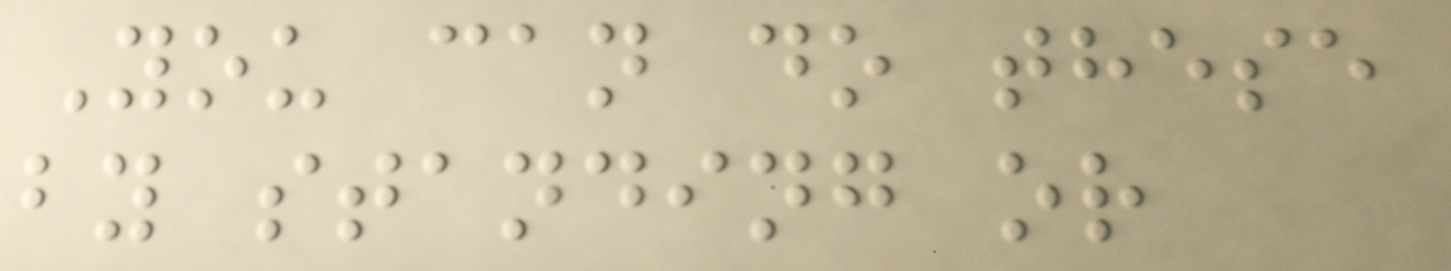You can do these
by standing or
